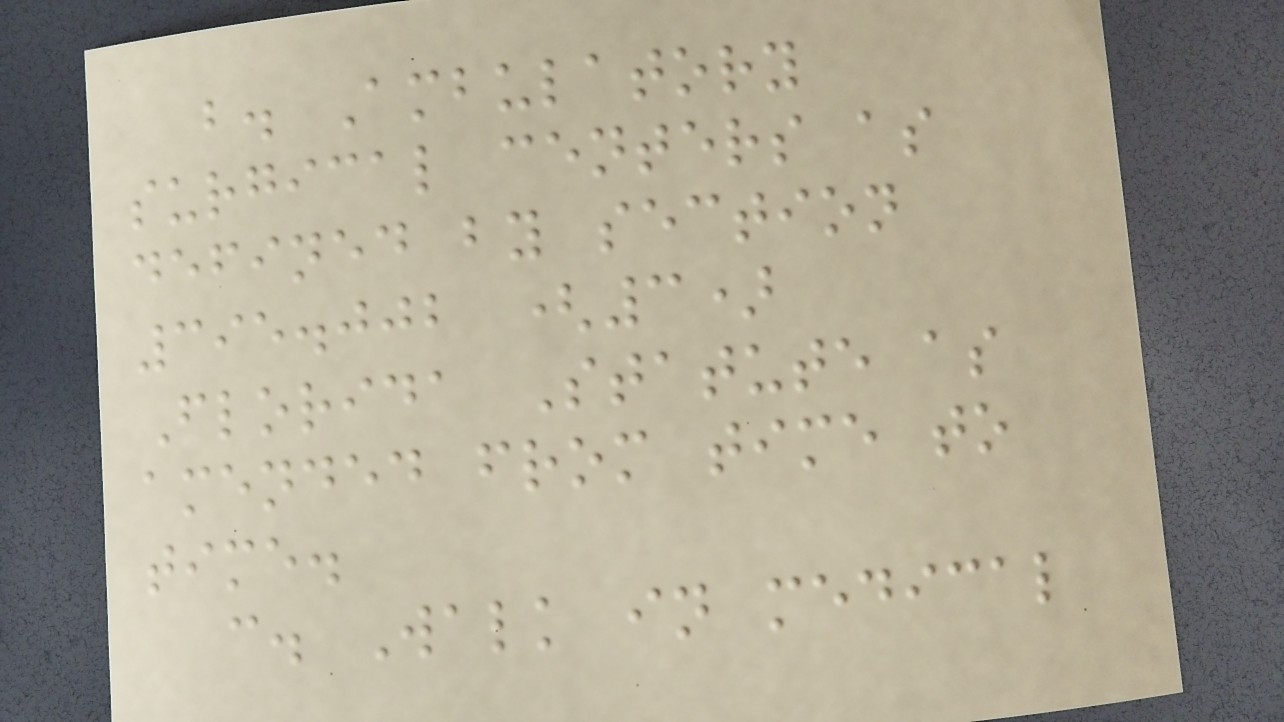b. Ambulatory
surgical centers as
defined by section
395.002 (3)
Florida Statute as
amended from time to
time.
c. Walk in medical
